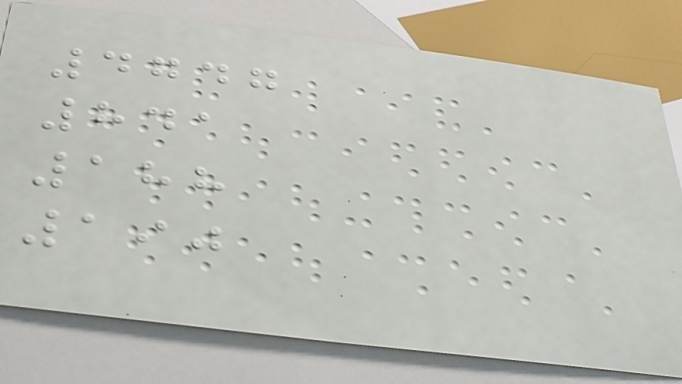4747
841
188
190
